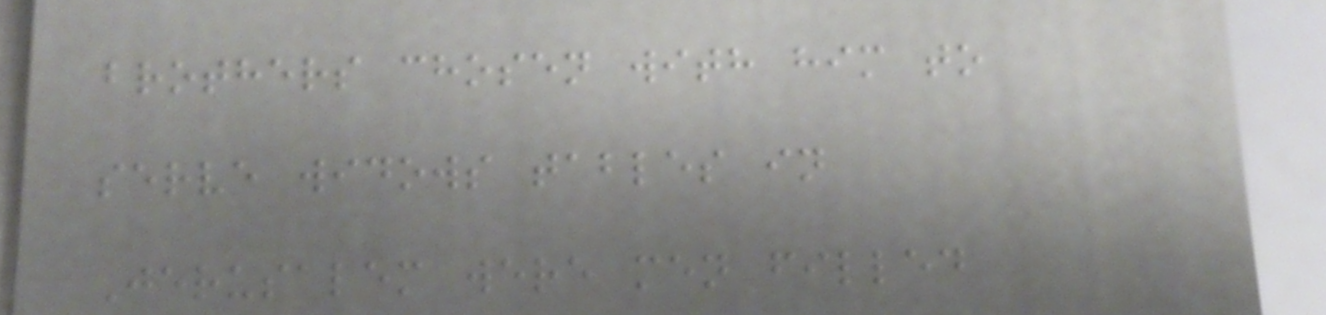brothers chosen with him to
serve widows tables in
Jerusalem were men filled
